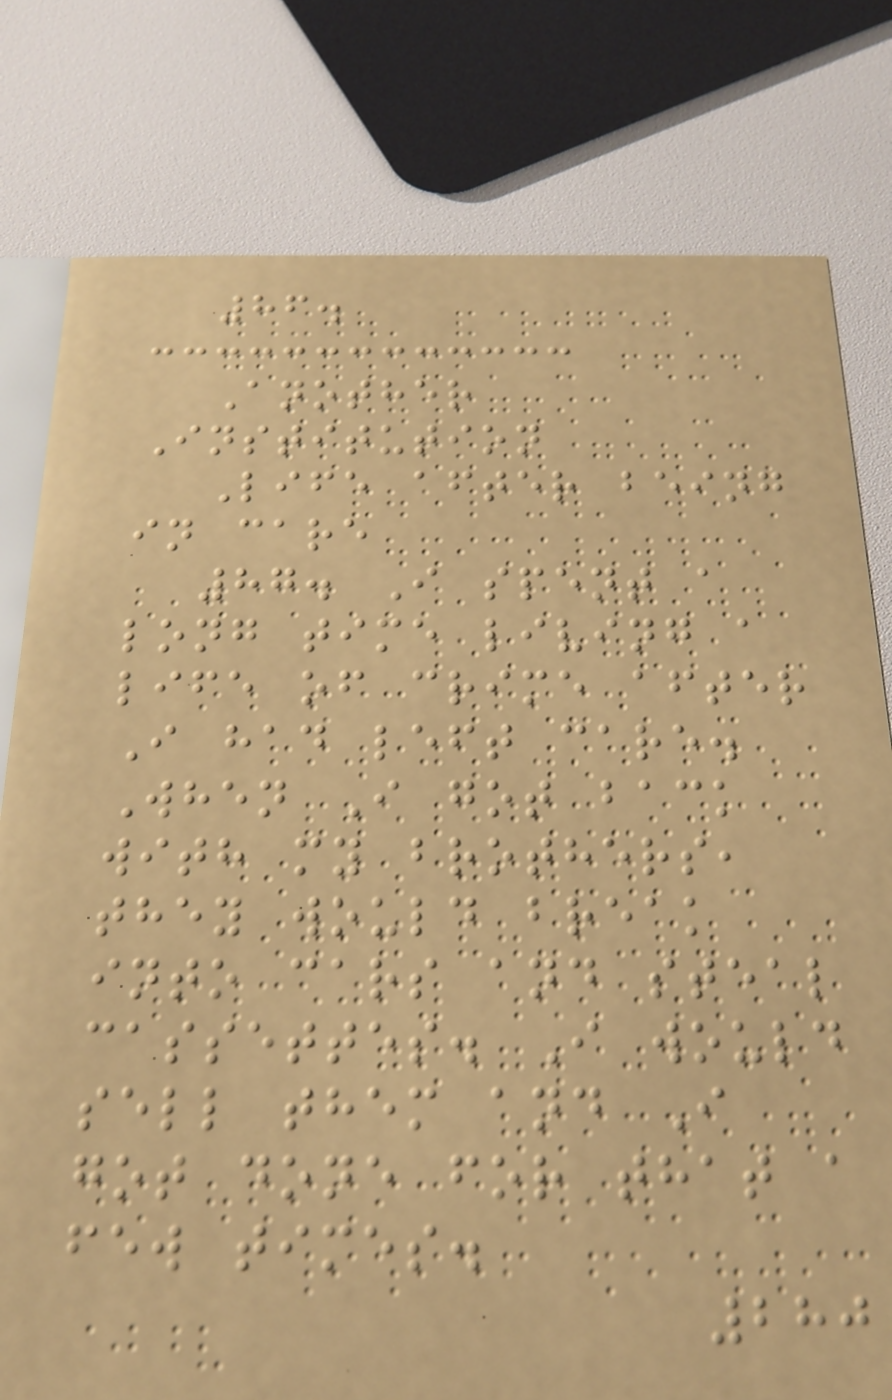86.
Another
Institution
Life after being
in care
87. I spent a
long time living a
life of crime after
I had left care.
When I got back
with my brothers,
they would break
into cars and steal
cassettes. I would
sell them and I
got done for that a
few times.
280
